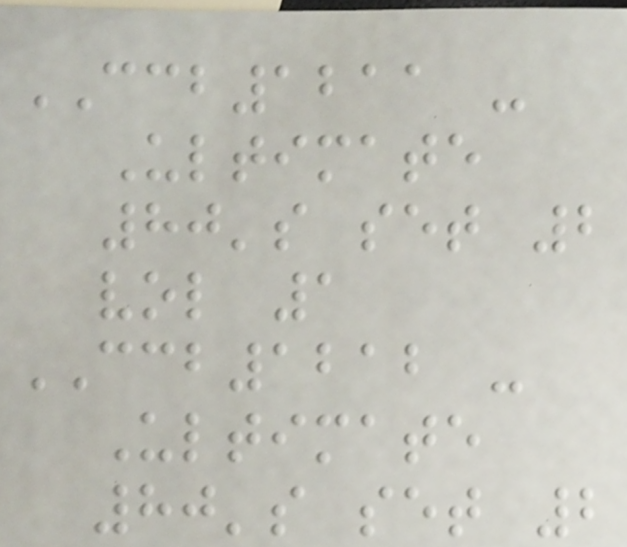CCB1211 -
Ultimate
80's set 2
vol 1
CCB1212 -
Ultimate
80's set 2
